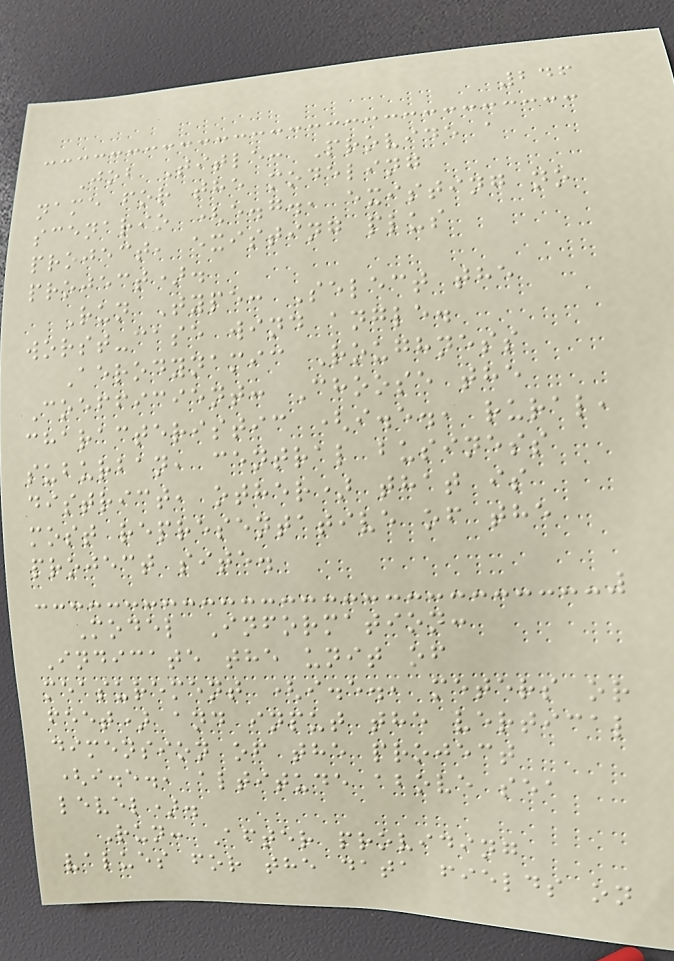246
Job Title: Provide a
name for the modeling
scenario (e.g., existing no
project, existing plus
project).
Run Type: Select the
worst-case wind angle.
Aerodynamic Roughness
Coefficient: Choose the
characteristic (i.e., rural,
suburban, central business
district, other) that is
most representative of the
project site.
Model Information:
Indicate the unit of
measurement (i.e., meters or
feet) and input the vertical
dimension of the project
(i.e., altitude above sea
level).
Run: After providing
values for the data fields on
